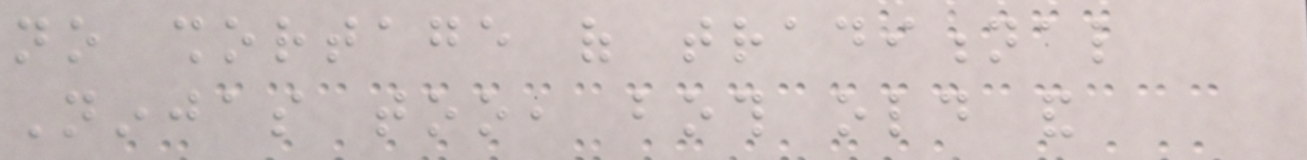no shortage of traditional
Ninjas too, both old and
